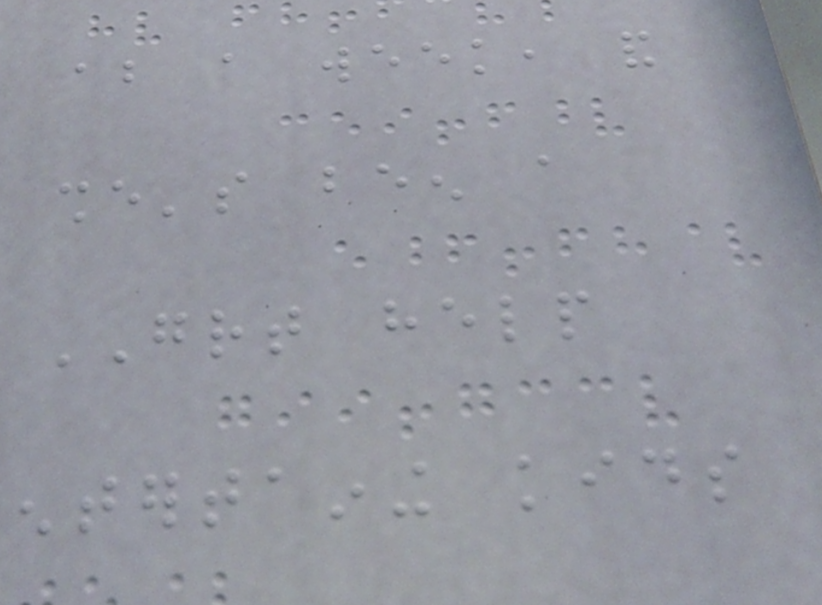about a week, and
she's been a
GREAT help
entertaining kids
